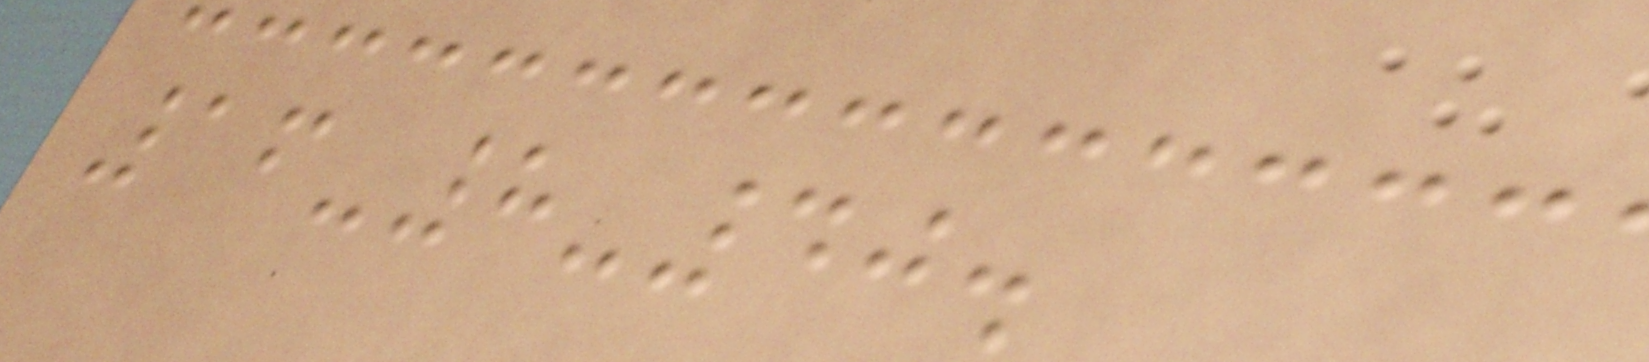16-8-40.
